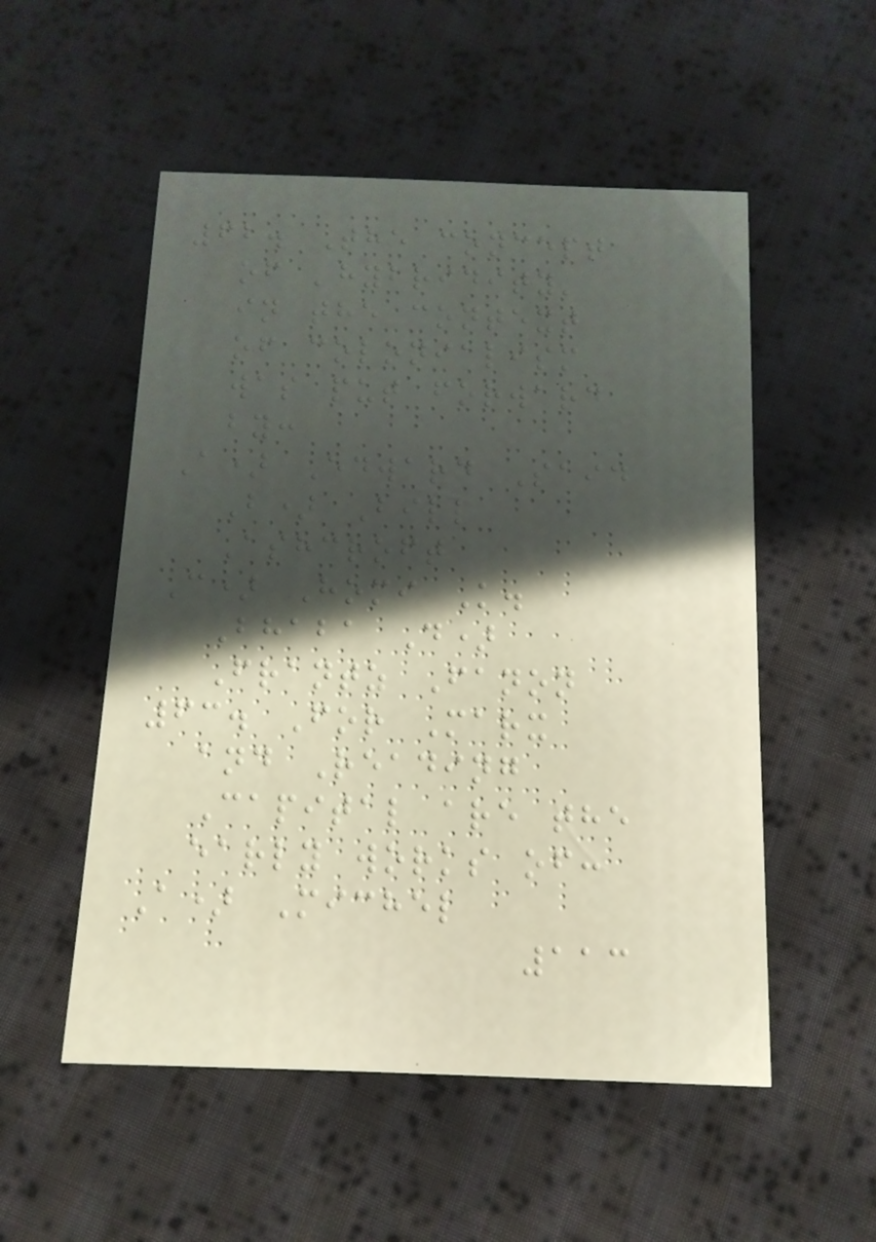62. The concept
of 'hybridity'
in the context
of colonialism
was put forward
by:
A) Edward Said
B) Bill
Ashcroft
C) Homi K.
Bhaba D)
Frantz Fanon
63. For Marx
and Reading
Capital are the
early works of:
A) Michel
113
